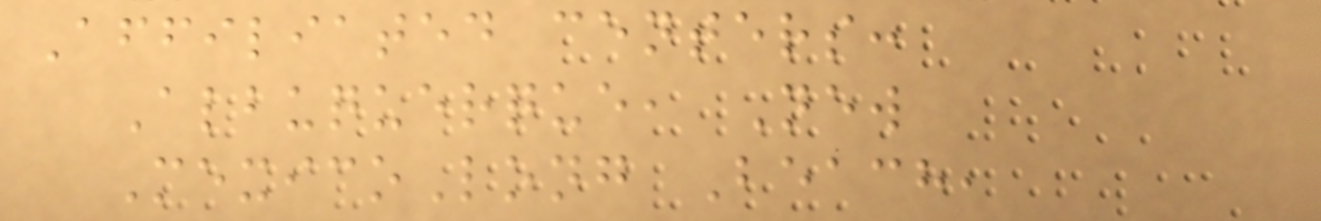Affiliated centers:
Albuquerque, New
MexicoLong Beach,
